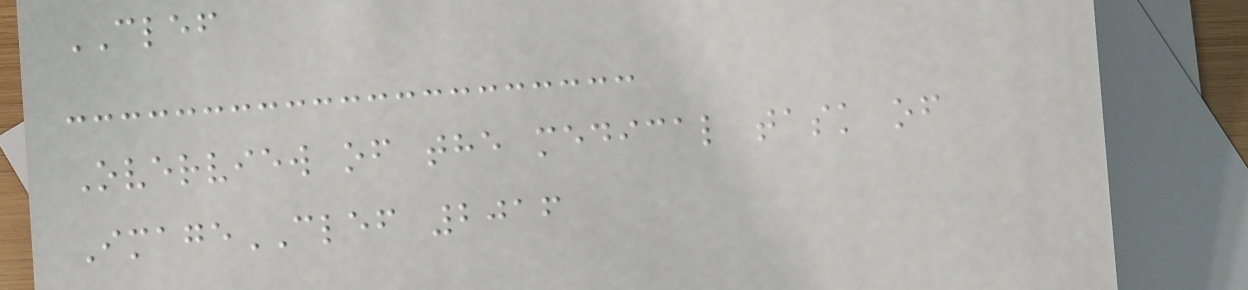CLEF
Overview of the medical task of
ImageCLEF 2016
